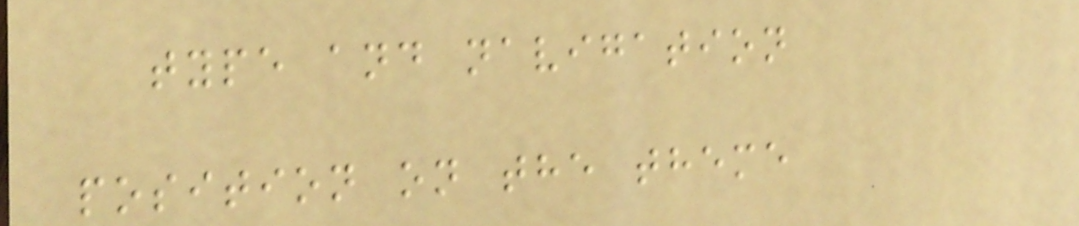type and navigation
position on the theme
